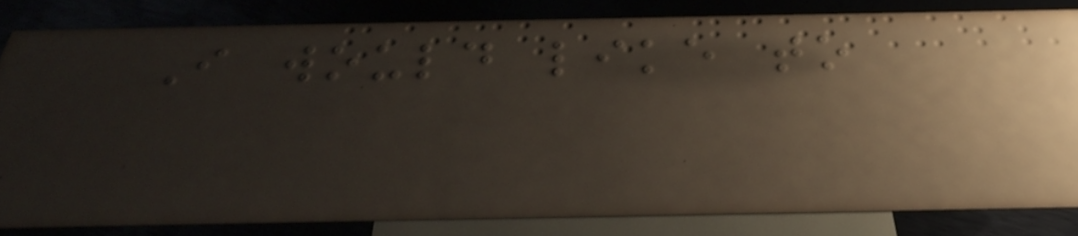I would like to
